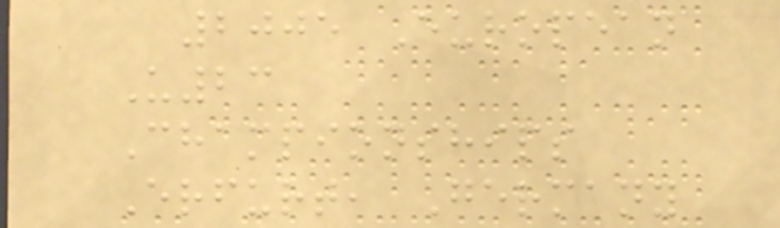2005 European
U23
Championships
Erfurt, Germany
